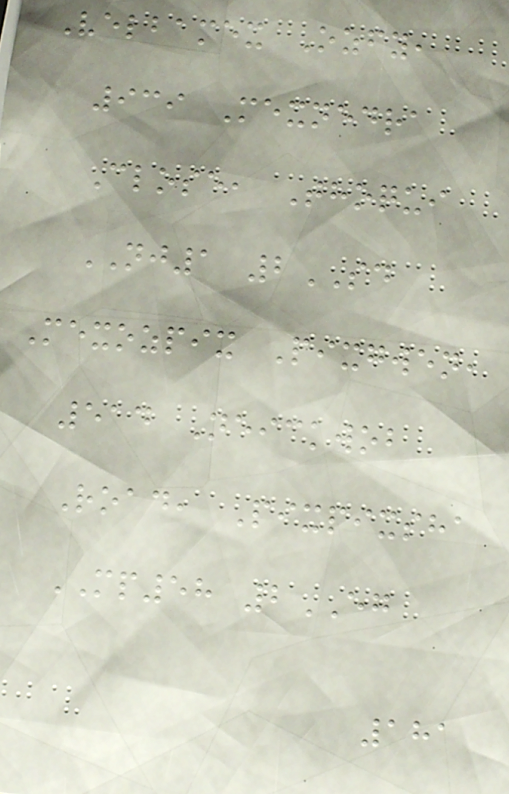Velbamex Ozfy,
939 Mexnedra
Close, Thoqui
NJ1 2SD
Mexozpix Pixgwen,
514 Neickwob
Road, Pixpixsha
MP58 2EG
181
